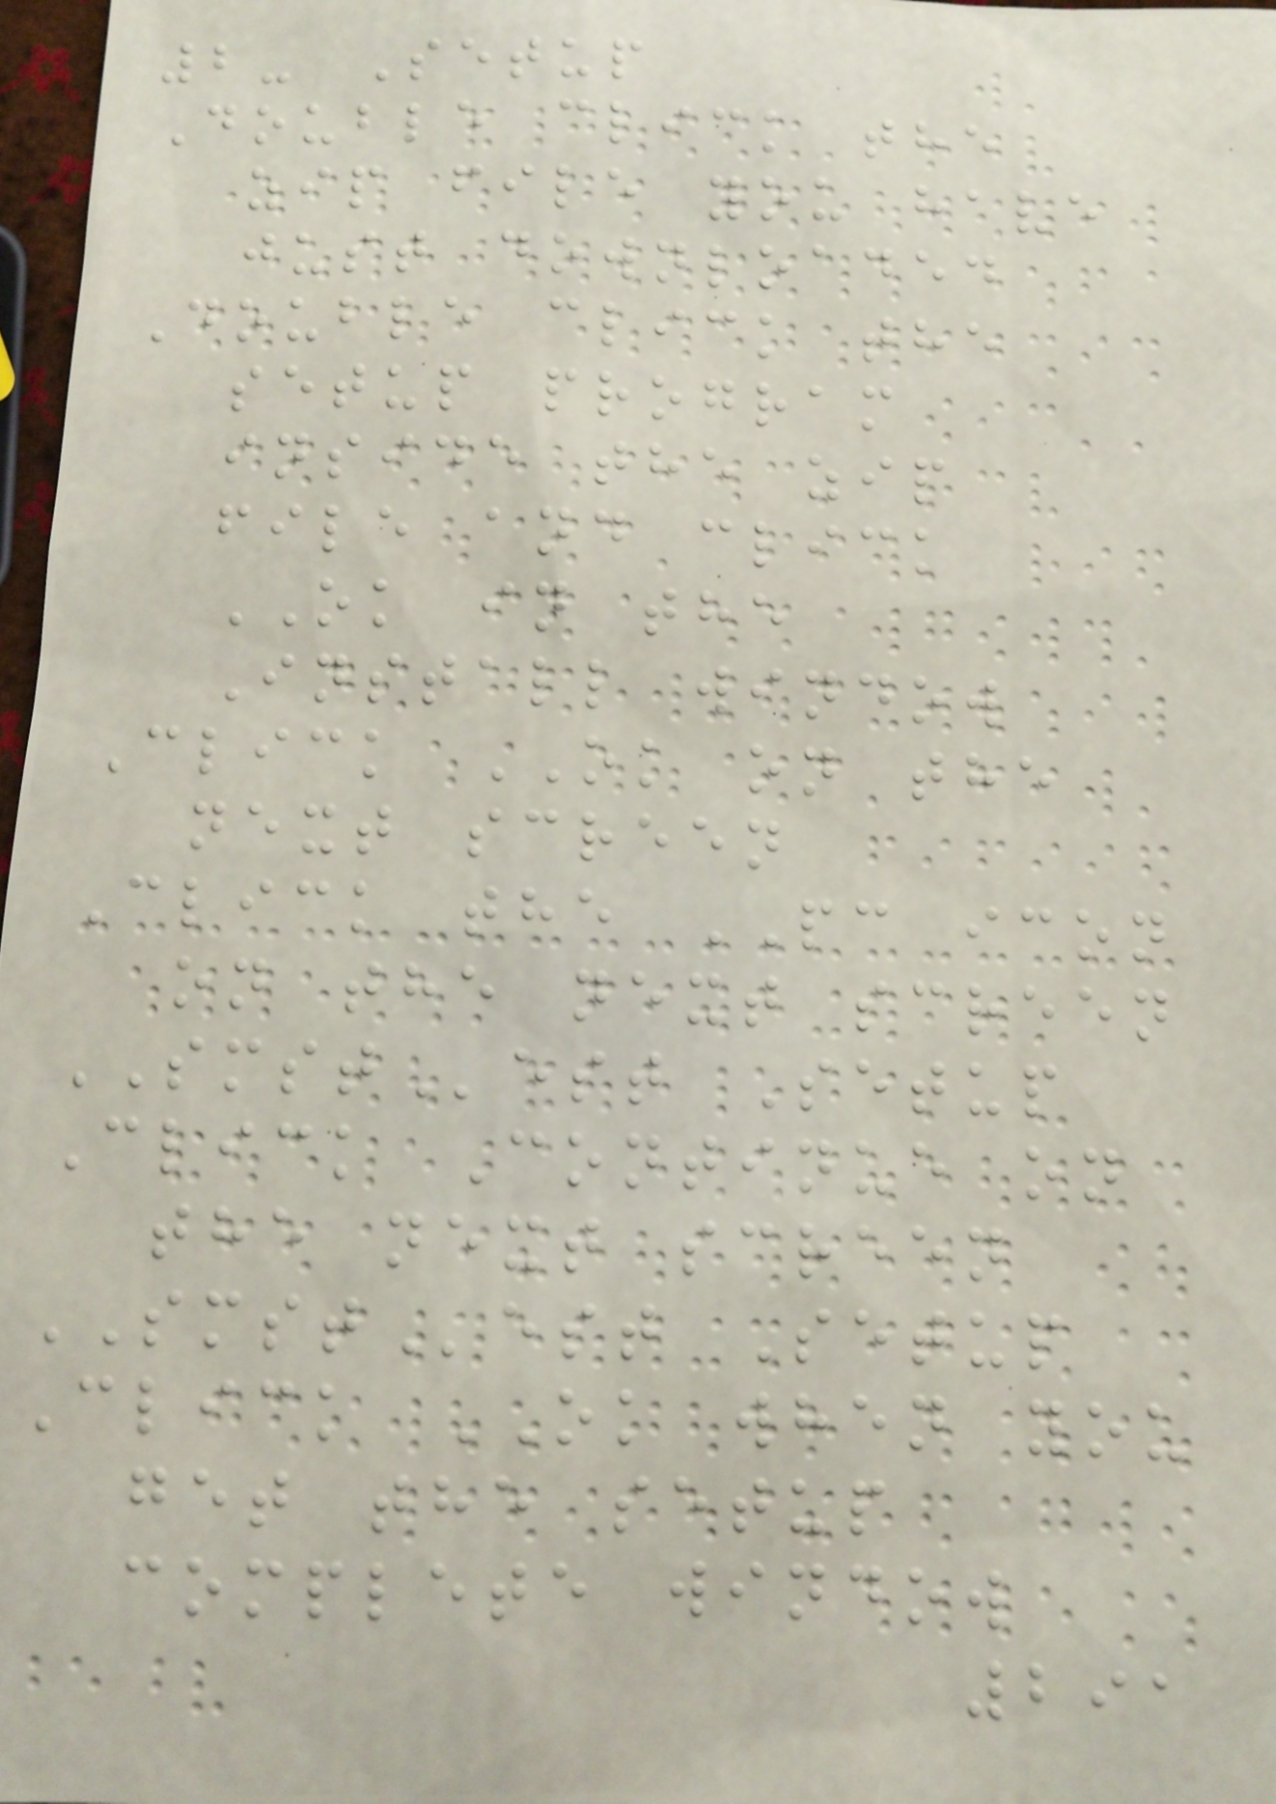2- Setup
Double click the
zip file you have
just downloaded
Double click the
setup program
inside the zip
file and click
OK in the
Install window
Click OK on the
next screen
Click the PC icon
on the next screen
SMSTest Setup
Click Continue on
the next screen
SMSTest Setup
Click OK when you
get the setup
complete window
291
